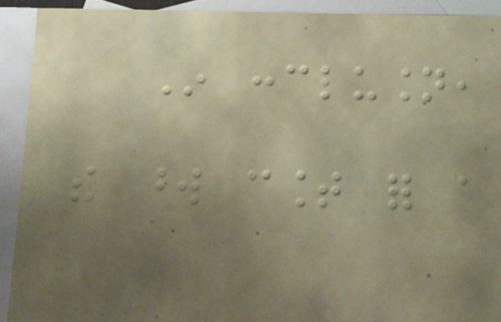In conclusion,
the word count for a
